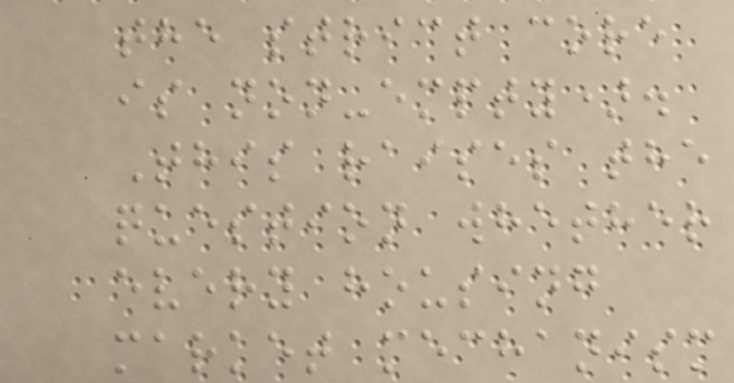the strict core
is non-empty).
This raises the
question whether
every housing
market mechanism
